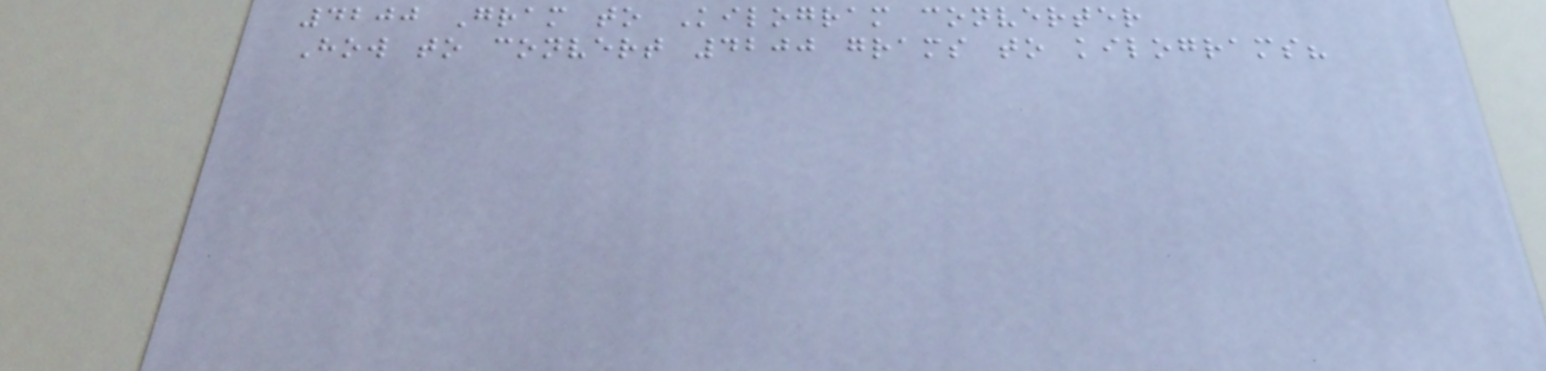4200 Gram to Kilogram converter
How to convert 4200 grams to kilograms?
